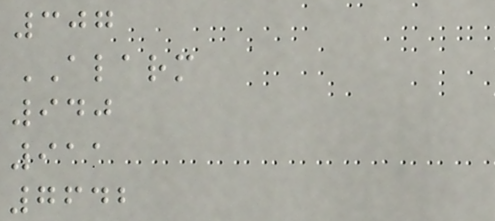307
ALARM
940
911
7642
